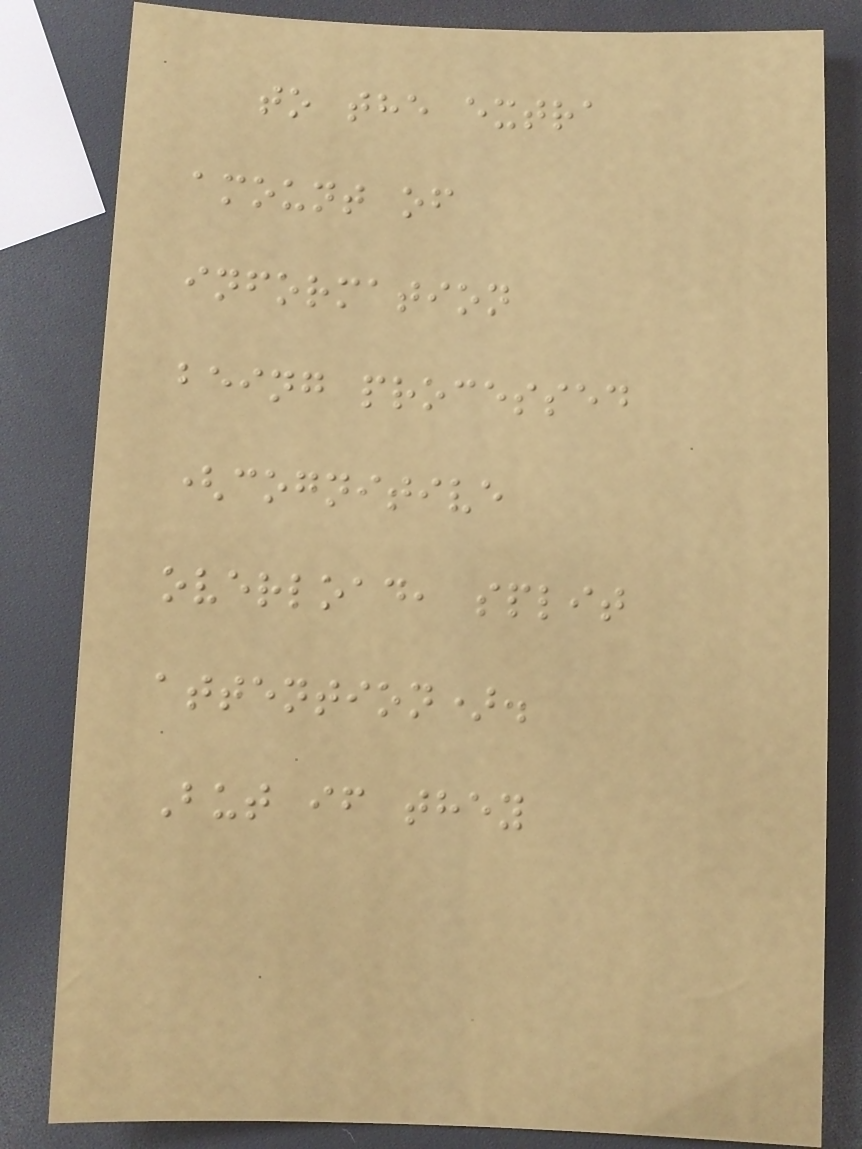to the extra
amount of
information
being processed
(cognitive
overload, split
attention).
But if they
